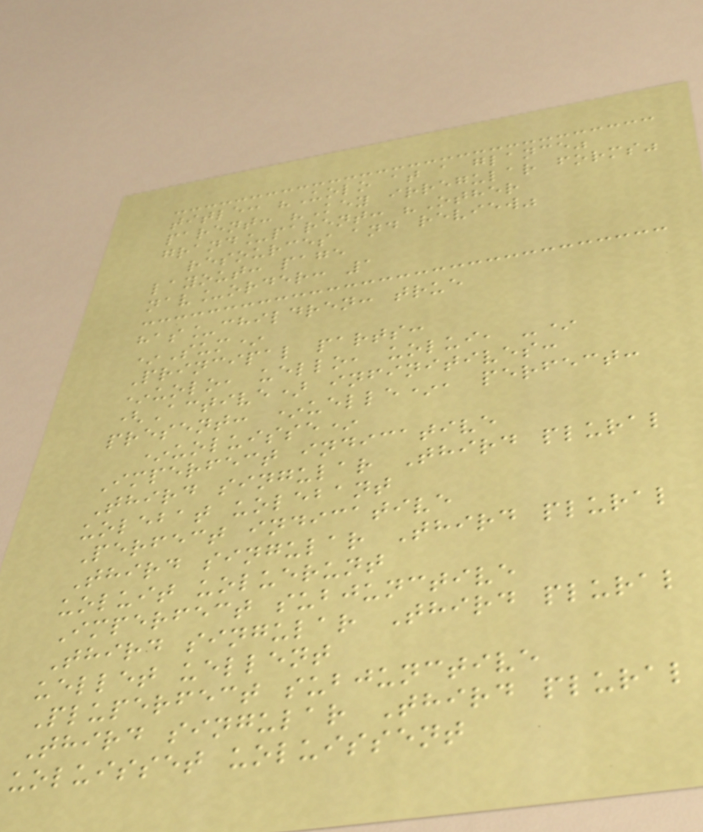title: "Uolo at a glance"
parent: "Key irregular forms"
grand_parent: "Other
resources and review"
layout: page
nav_order: 1
has_children: true
*Sum*
Principal parts:
*uolo, uello, uolui, -*
(Active) infinitives:
present: *uelle*, perfect:
*uoluisse*
Imperfect indicative
Third singular Third plural
uolebat uolebant
Perfect indicative
Third singular Third plural
uoluit uoluerunt
Imperfect subjunctive
Third singular Third plural
uellet uellent
Pluperfect subjunctive
Third singular Third plural
uoluisset uoluissent
